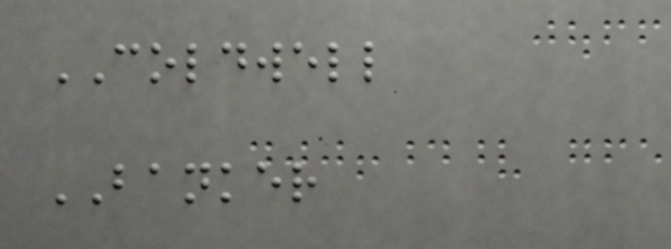COLDWELL
BANKER
